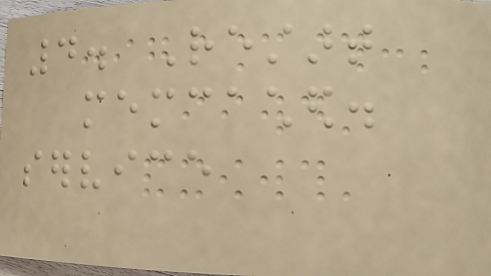4. Restart
memcached.
service
